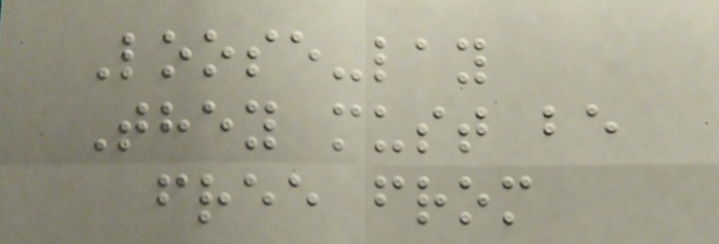Loose-lay
They must be
free from
